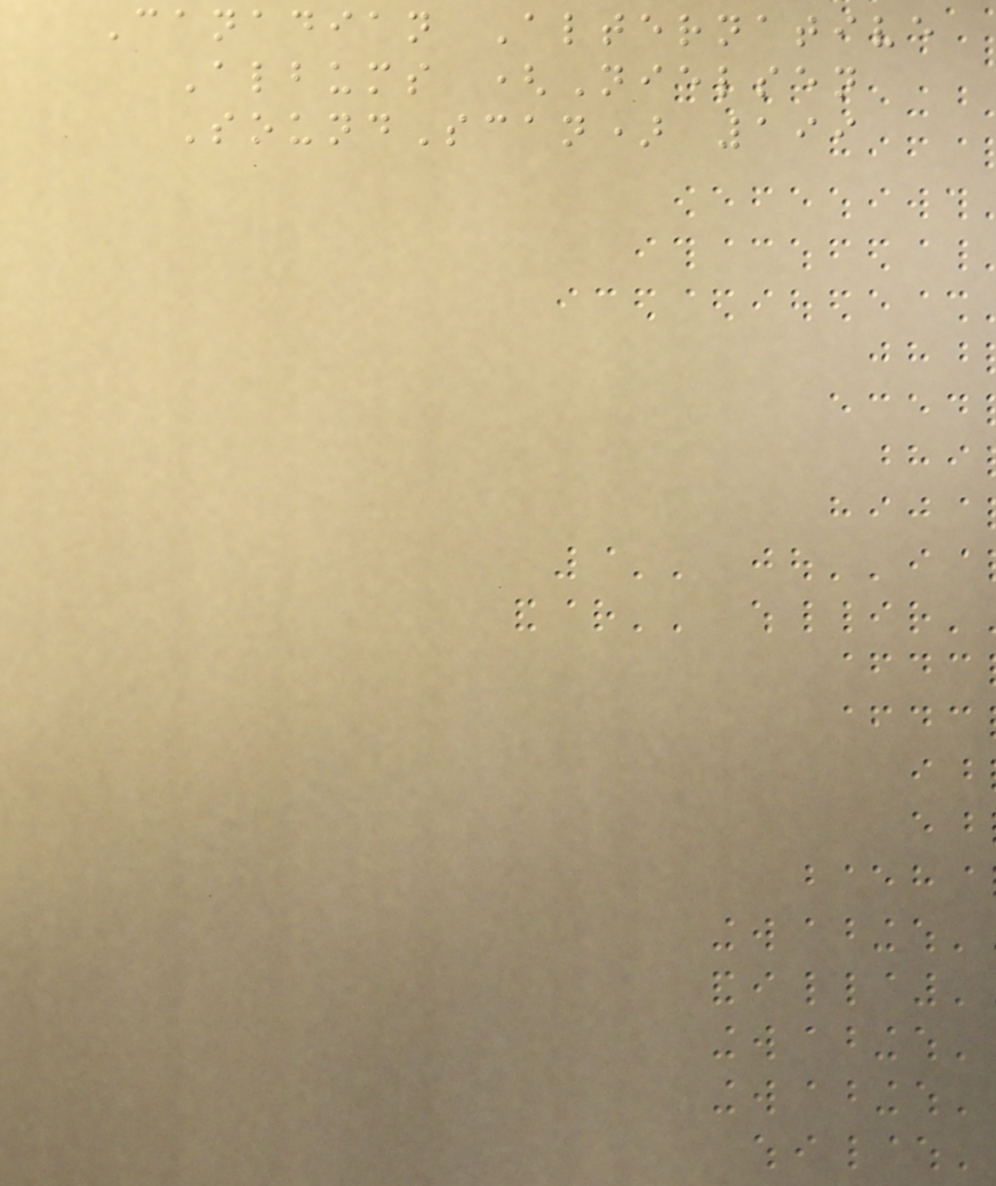Canadian Alternative
Albums (Nielsen
SoundScan) 199
